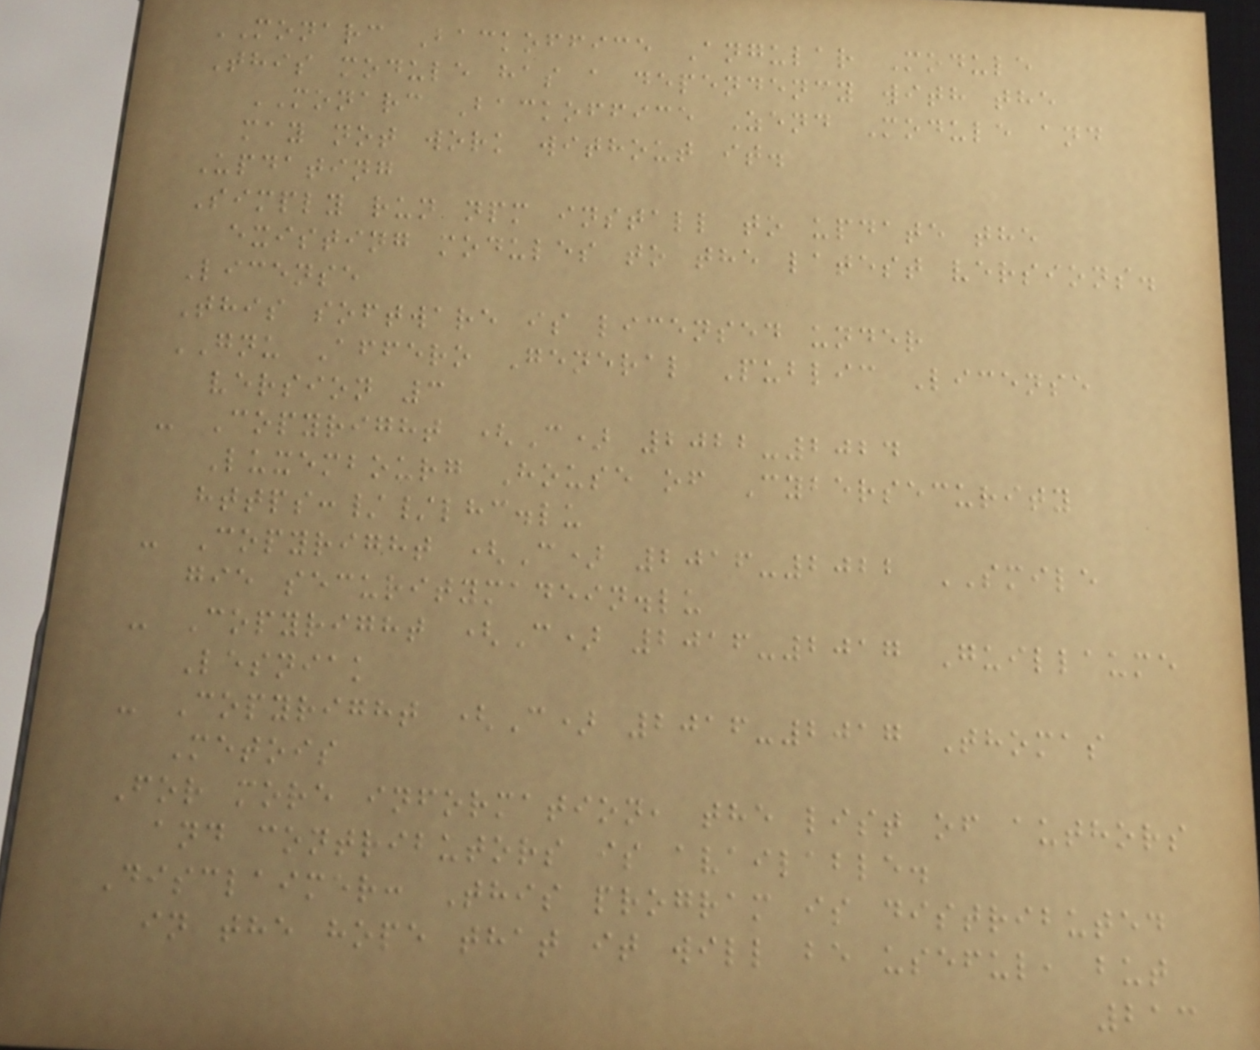MONARC Backoffice Angular Module
This module has a dependency with the
MONARC Backoffice Zend Module and
may not work without it.
Updating
Simply run npm install to update the
existing modules to the latest versions.
License
This software is licensed under
GNU Affero General Public License
version 3
- Copyright (C) 2022-2024
Luxembourg House of Cybersecurity
https://lhc.lu
- Copyright (C) 2016-2022 SMILE
gie securitymadein.lu
- Copyright (C) 2016-2017 Guillaume
Lesniak
- Copyright (C) 2016-2017 Thomas
Metois
For more information, the list of authors
and contributors is available.
Disclaimer: This program is distributed
in the hope that it will be useful, but
213
